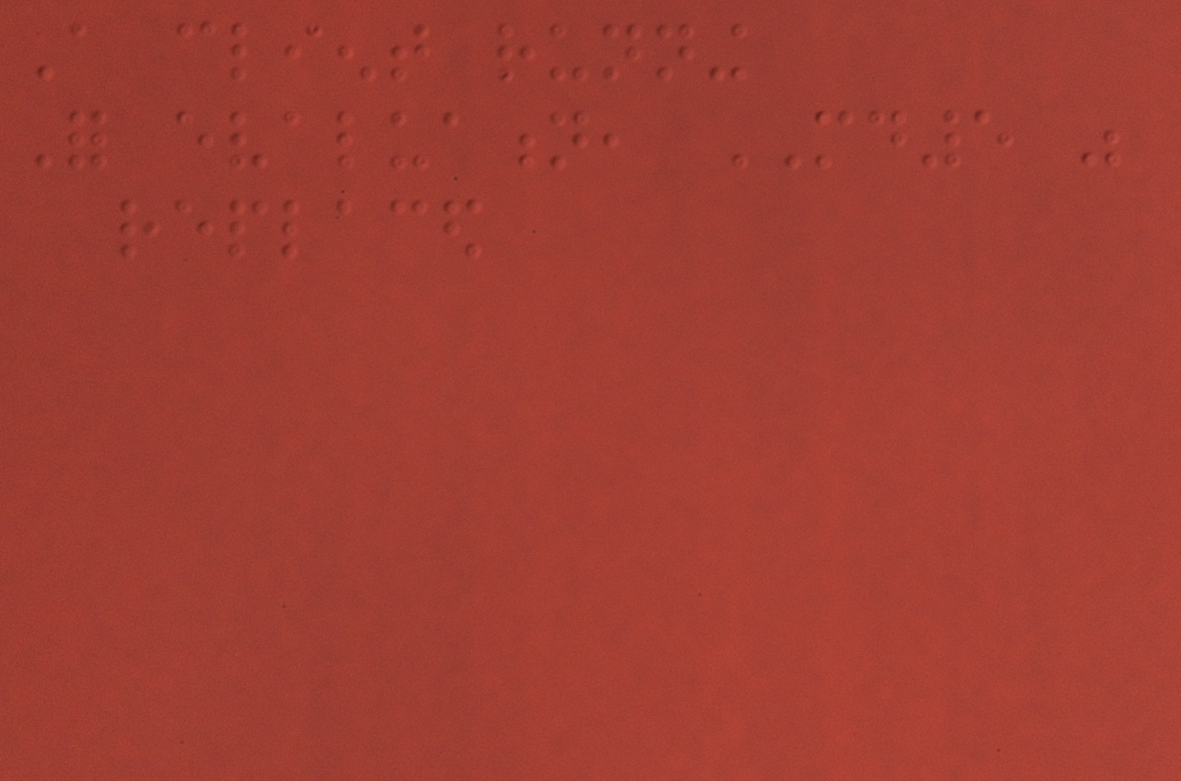A client running
For evaluation, MD5 was
replaced
